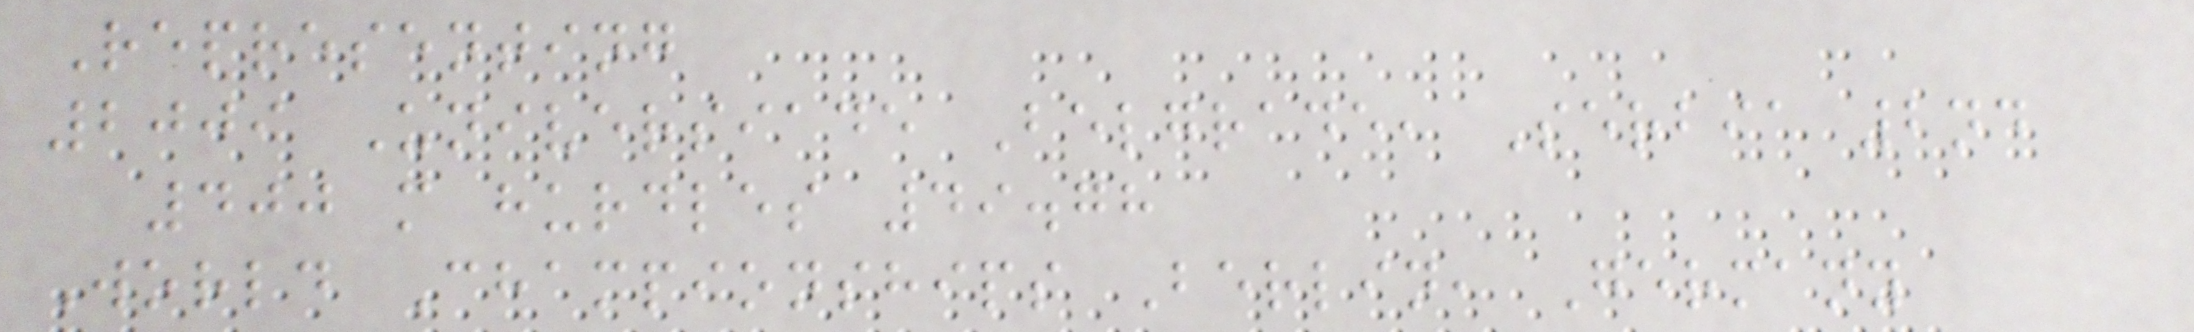Representing
2009 Universiade Belgrade, Serbia 2nd
400 m hurdles 49.78
World Championships Berlin, Germany
